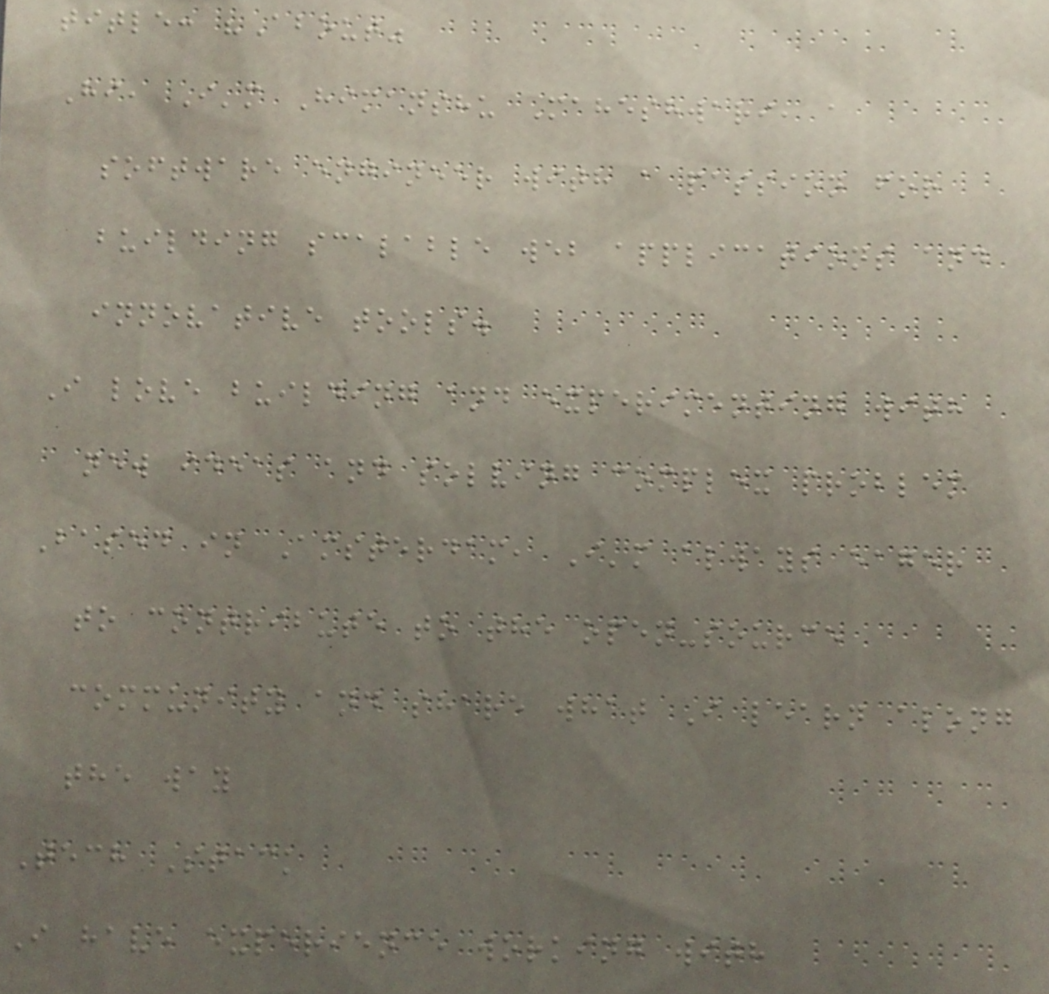title: "About"
Hi, I'm Himanshu Maheshwari, a
software engineer with a passion for
building scalable web applications and
innovative tools.
I love building and experimenting with
new ideas and solving complex problem
Based in Amsterdam, I'm always eager
to contribute to the open-source
community and share what I learn along
the way
Tech Stack
I have experience working with
